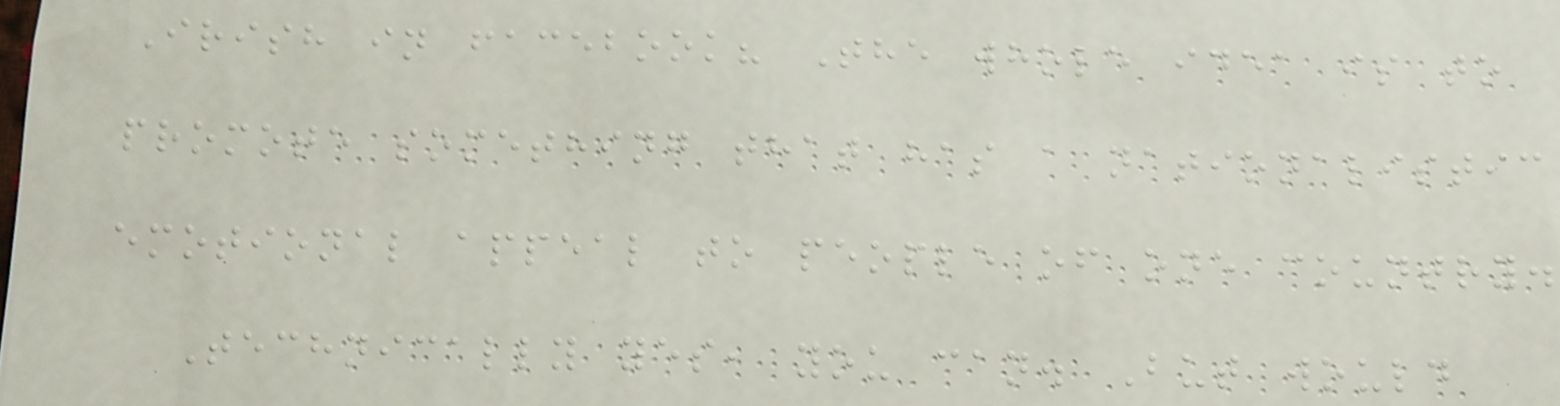Irish in facebook? The whole idea is to
promote something that has a nationalistic
emotional appeal to people of one country.
Technically yes, you can. But would
